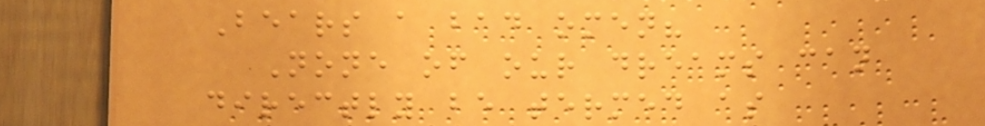Bears a bad omen?
None of our dreams can
directly be termed as
